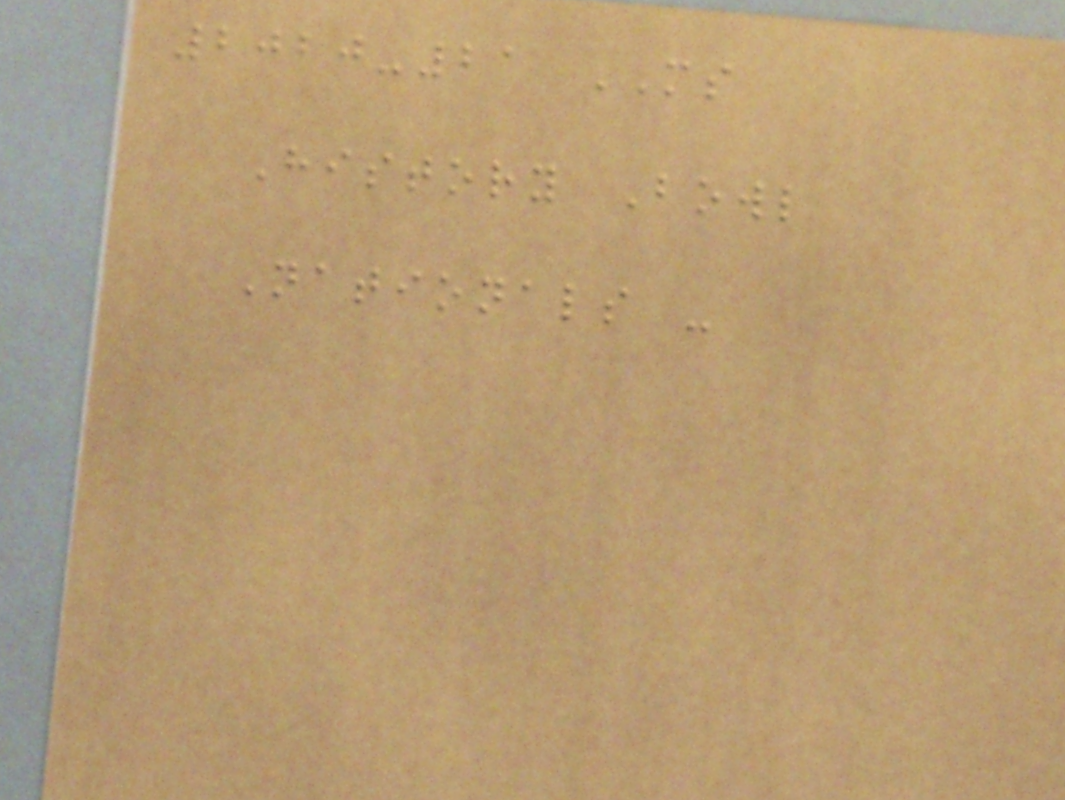2020-21 MS
History Bowl
Nationals -
